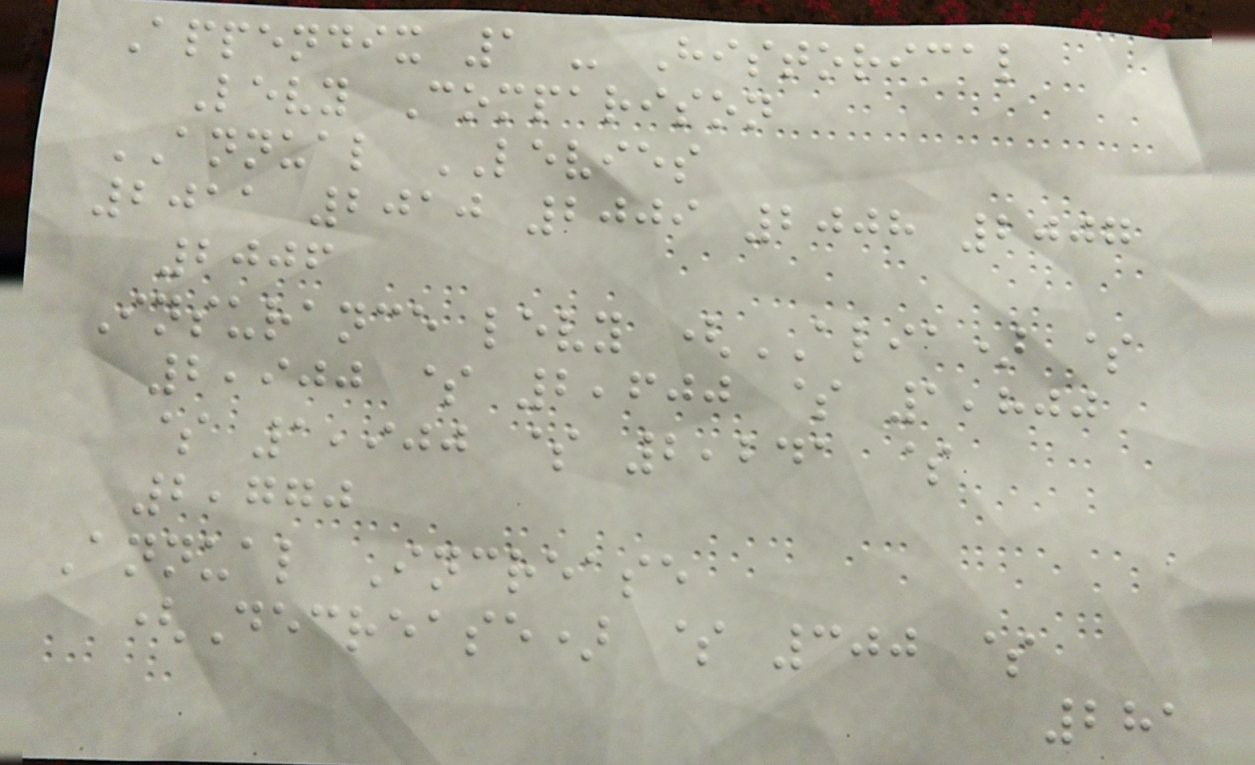Appendix 1 - Historical
Levy Comparison
ANNUAL LEVIES
2011 2010 2009 2008 2007
2006
Insurance levy (ALIA) $
2,900 $ 2,600 $ 1,800
$ 1,900 $ 2,241 $
2,770
Annual Increase
(Decrease) $ 300 $
281
